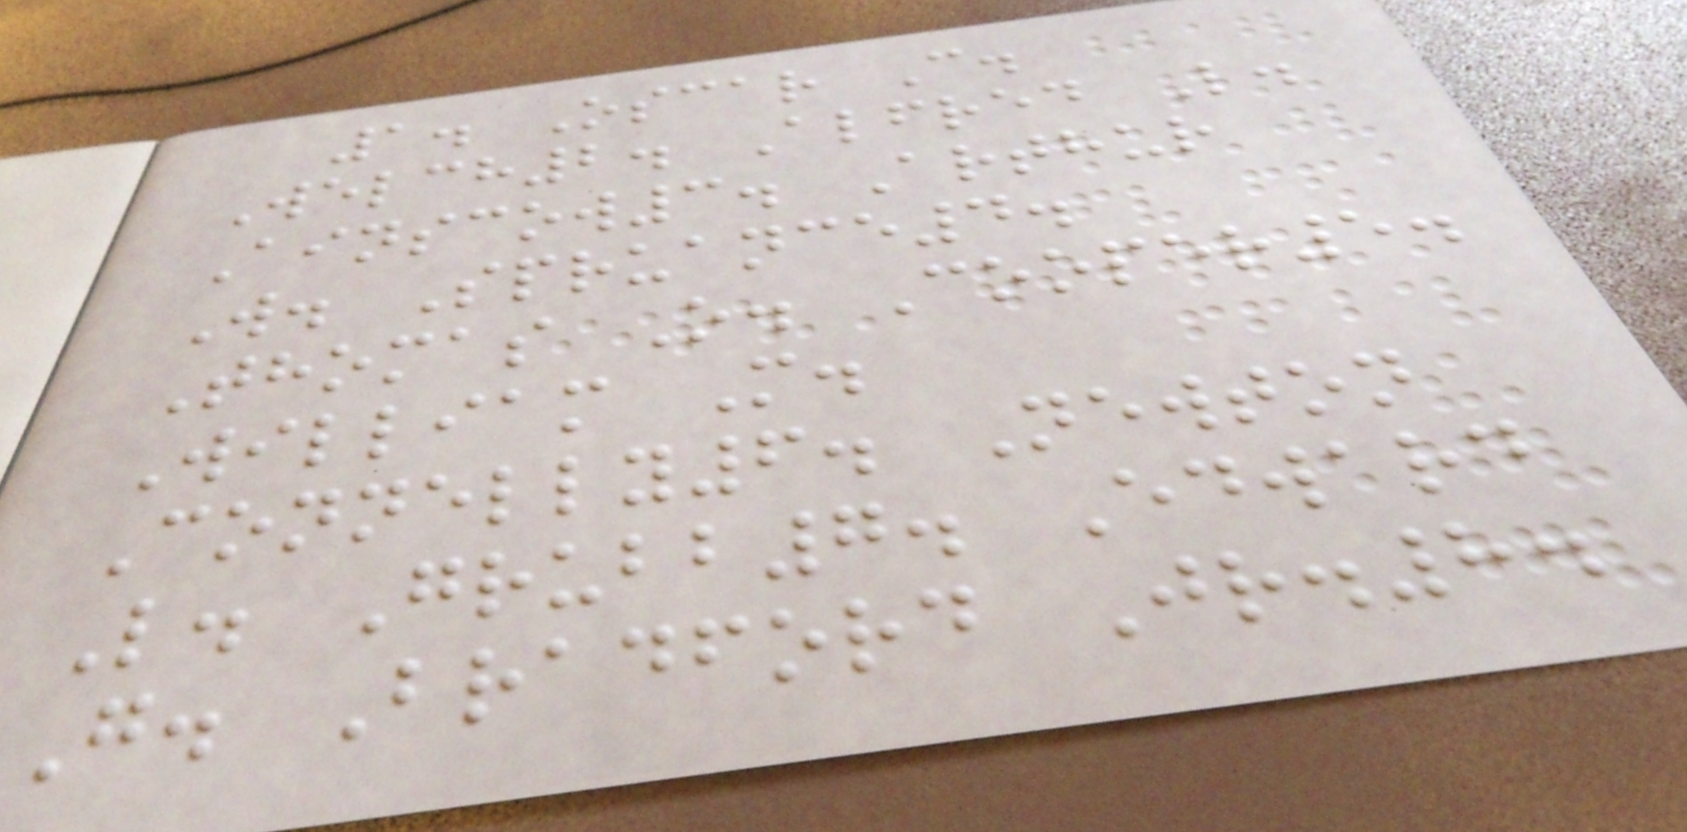1. Oscar C.
Welch2. Alfred L.
Ainscow3. Arthur
W. Spruance4.
Thomas O. Cooper5.
William M.
Connelly6. Newton
L. Grubb7. Edward
G. Bradford Jr.8.
